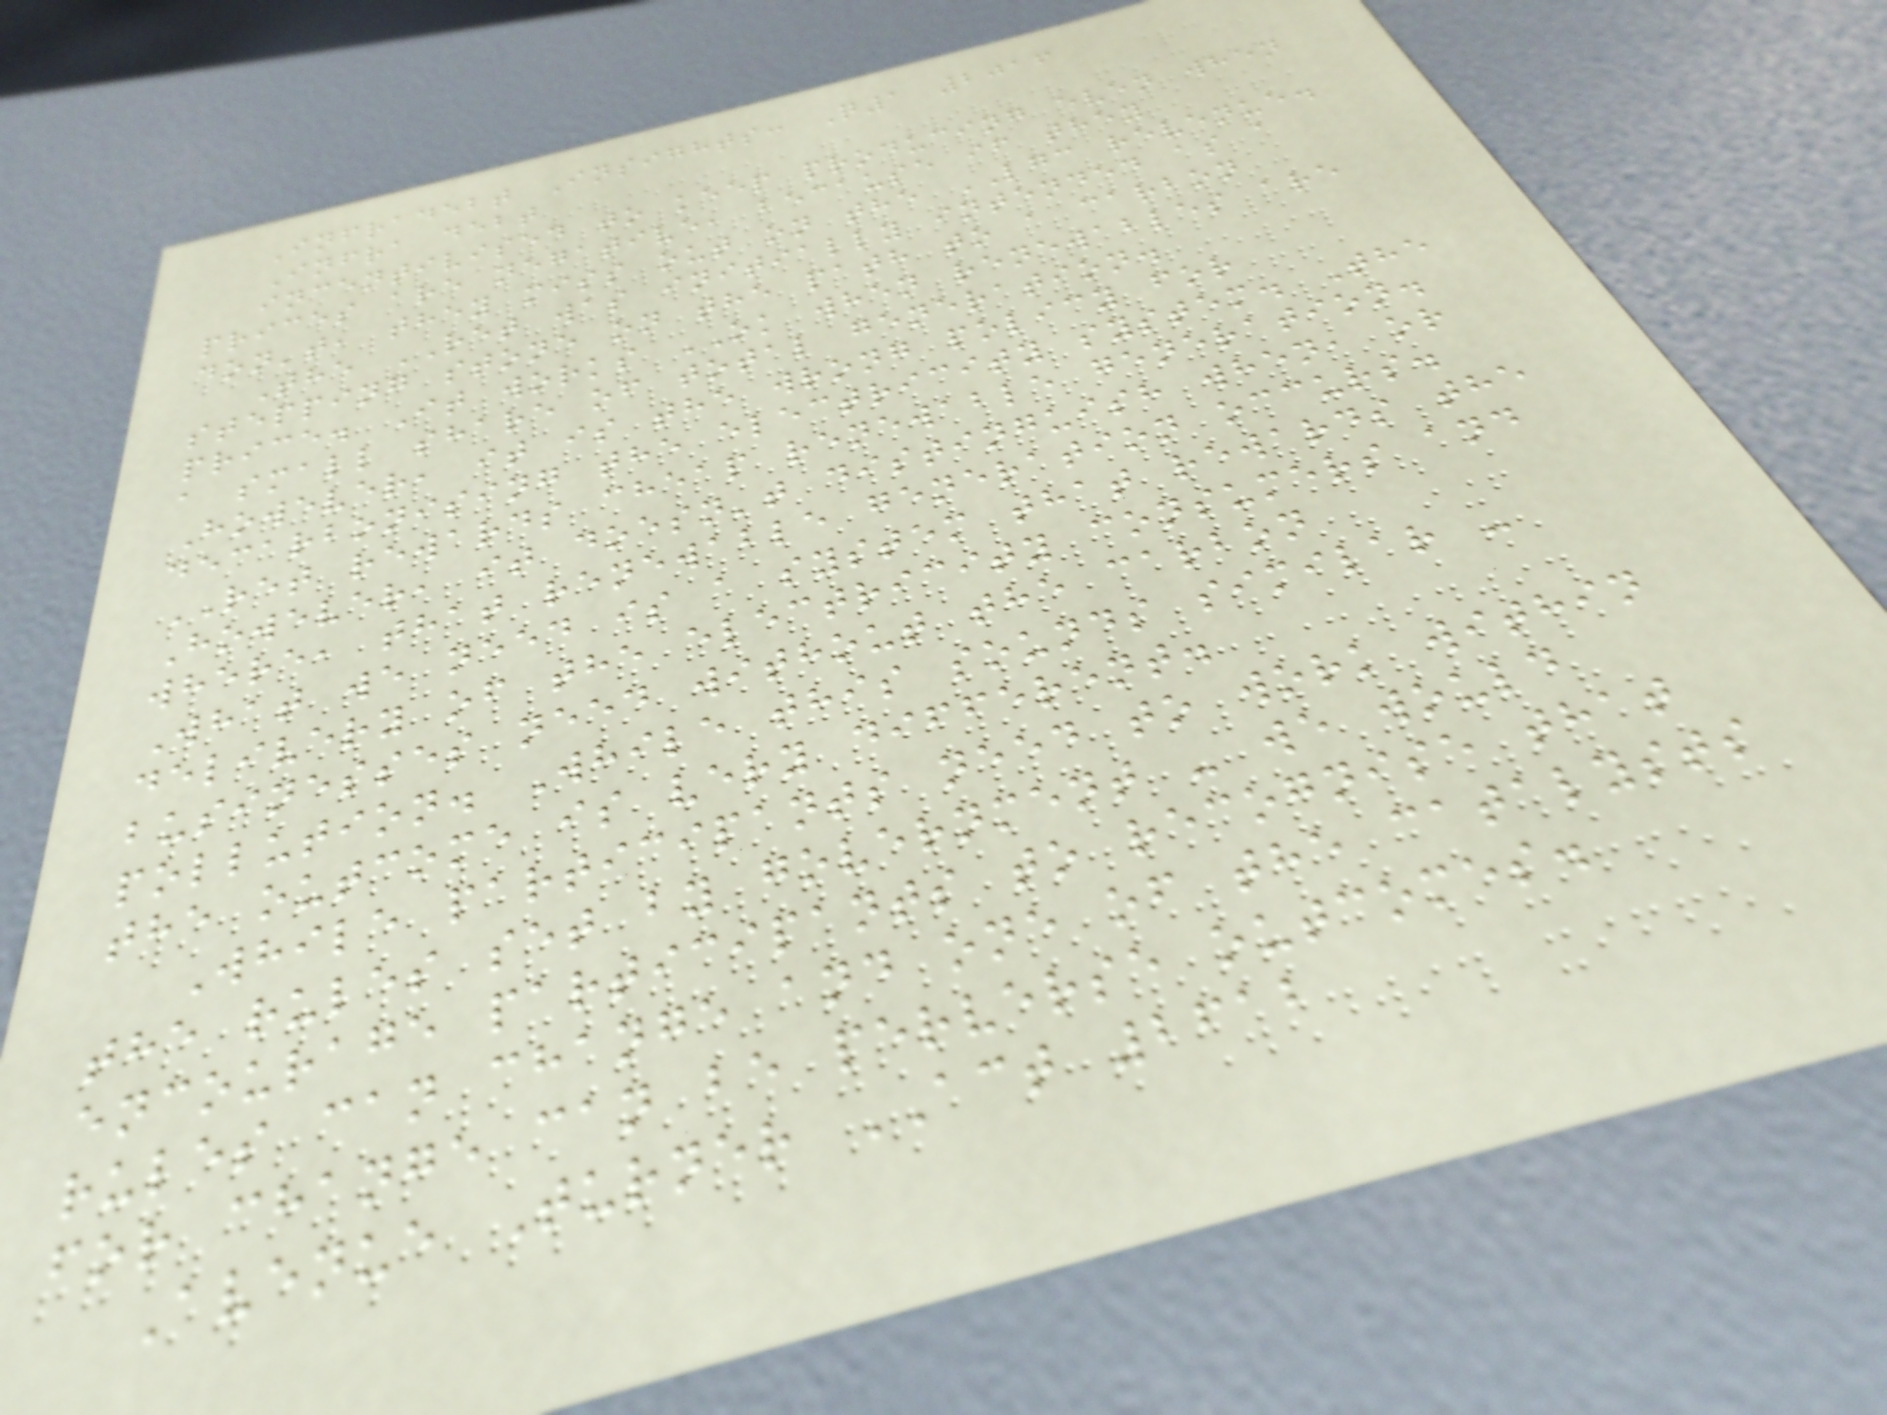Infradebt Insights: Q1 2016
Infra debt
incentivised to keep producing even when
prices are negative, because if they
don't, they miss out on the LGC revenue.
The RET was initially intended as a
stepping stone on the path to a carbon
price. It works OK when renewables are
a small share of total generation.
However, it is the wrong policy for
decarbonising the electricity system. The
RET rewards cheap renewable generation.
However, it doesn't distinguish when, or
where, that renewable generation occurs.
What we need is a system that rewards the
delivery of the electricity consumers and
businesses need without the carbon
pollution. While this sounds similar -
the outcome is very different.
While participants need to work within
the rules set by government - we would
encourage participants to recognise that
rules can change and one of the catalysts
for change can be perverse outcomes.
Avenue Turner ACT 2612
